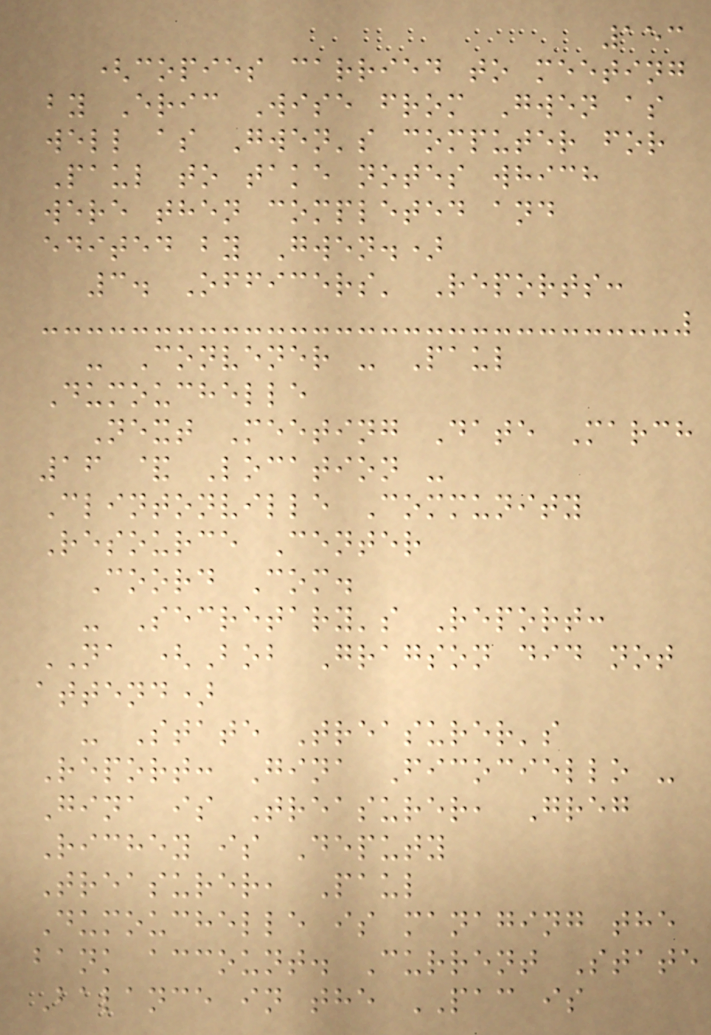153
(copies carried to meeting
by Eric Wise from Gwen as
well as Gwen's computer for
Paul to take notes which
were then completed and
edited by Gwen.)
3. Officers' Reports:
- Convener - Paul
Dumouchelle
Next Meeting Date March
16 & Location -
Clintonville Community
Resource Center
Coord Com.
- Secretary's Report:
NA (Bob Gragson did not
attend)
- State Treasurer's
Report: Gina Ficociello -
Gina is Treasurer, Greg
Richey is Deputy
Treasurer, Paul
Dumouchelle is managing the
bank account. Current State
Balance in the PAC is
